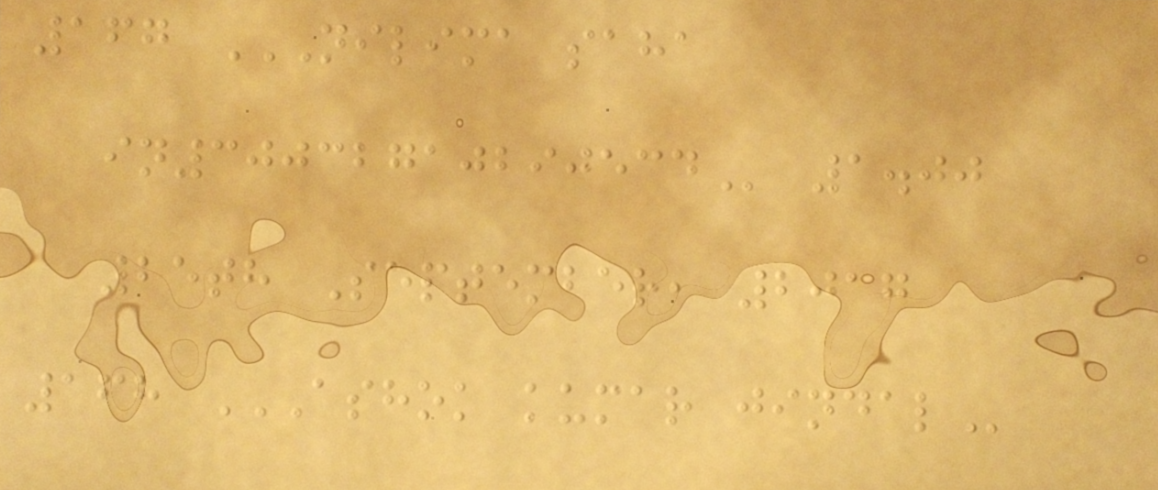167 NILIMA SAHA
IN30032710290534 1.00
25th September, 2017
168 ASHOK KUMAR JINDAL
